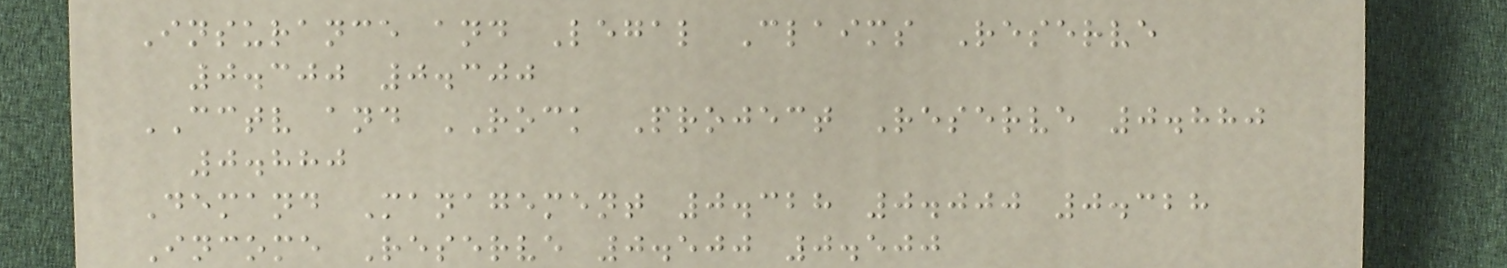Insurance and Legal Claims Reserve
0.300 0.300
CCTV and ROCK Project Reserve 0.880
0.880
Demand Management 0.328 0.000 0.328
Income Reserve 0.500 0.500
